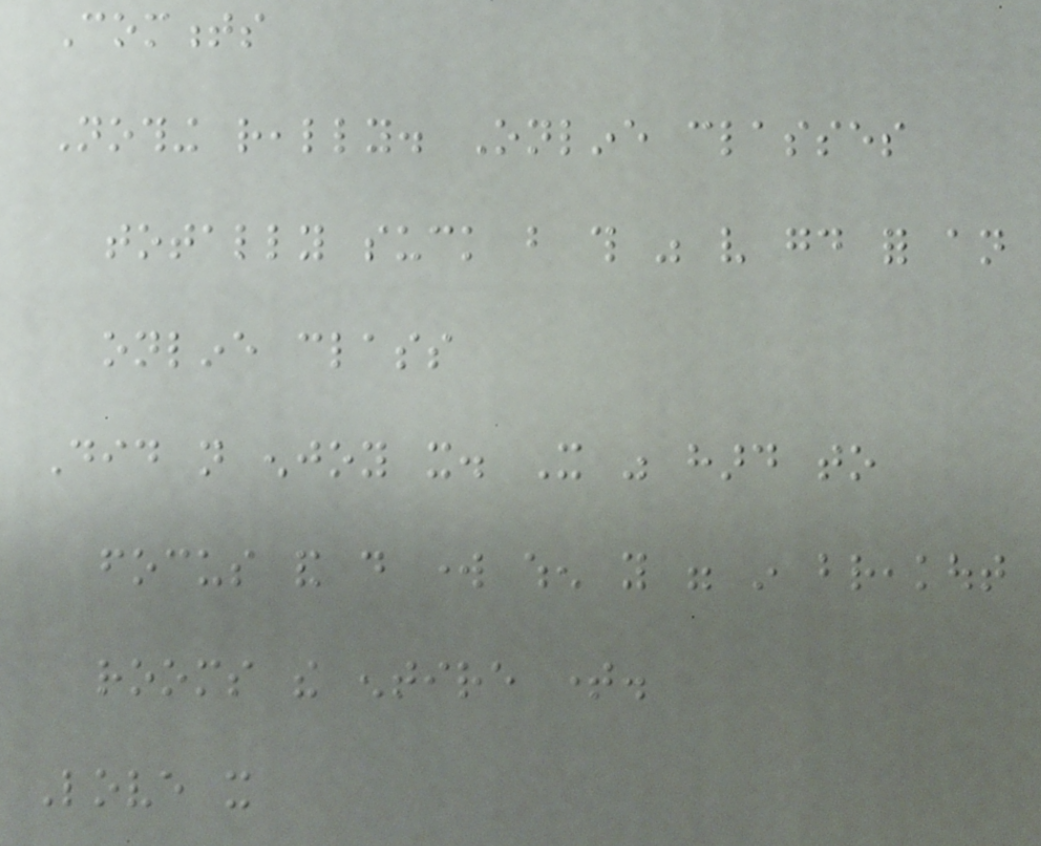Comments
Nothing really. Online classes
totally suck but this was very good for an
online class
Did not enjoy it. It was hard to
focus and do work when you were in breakout
rooms the entire time.
Love it
